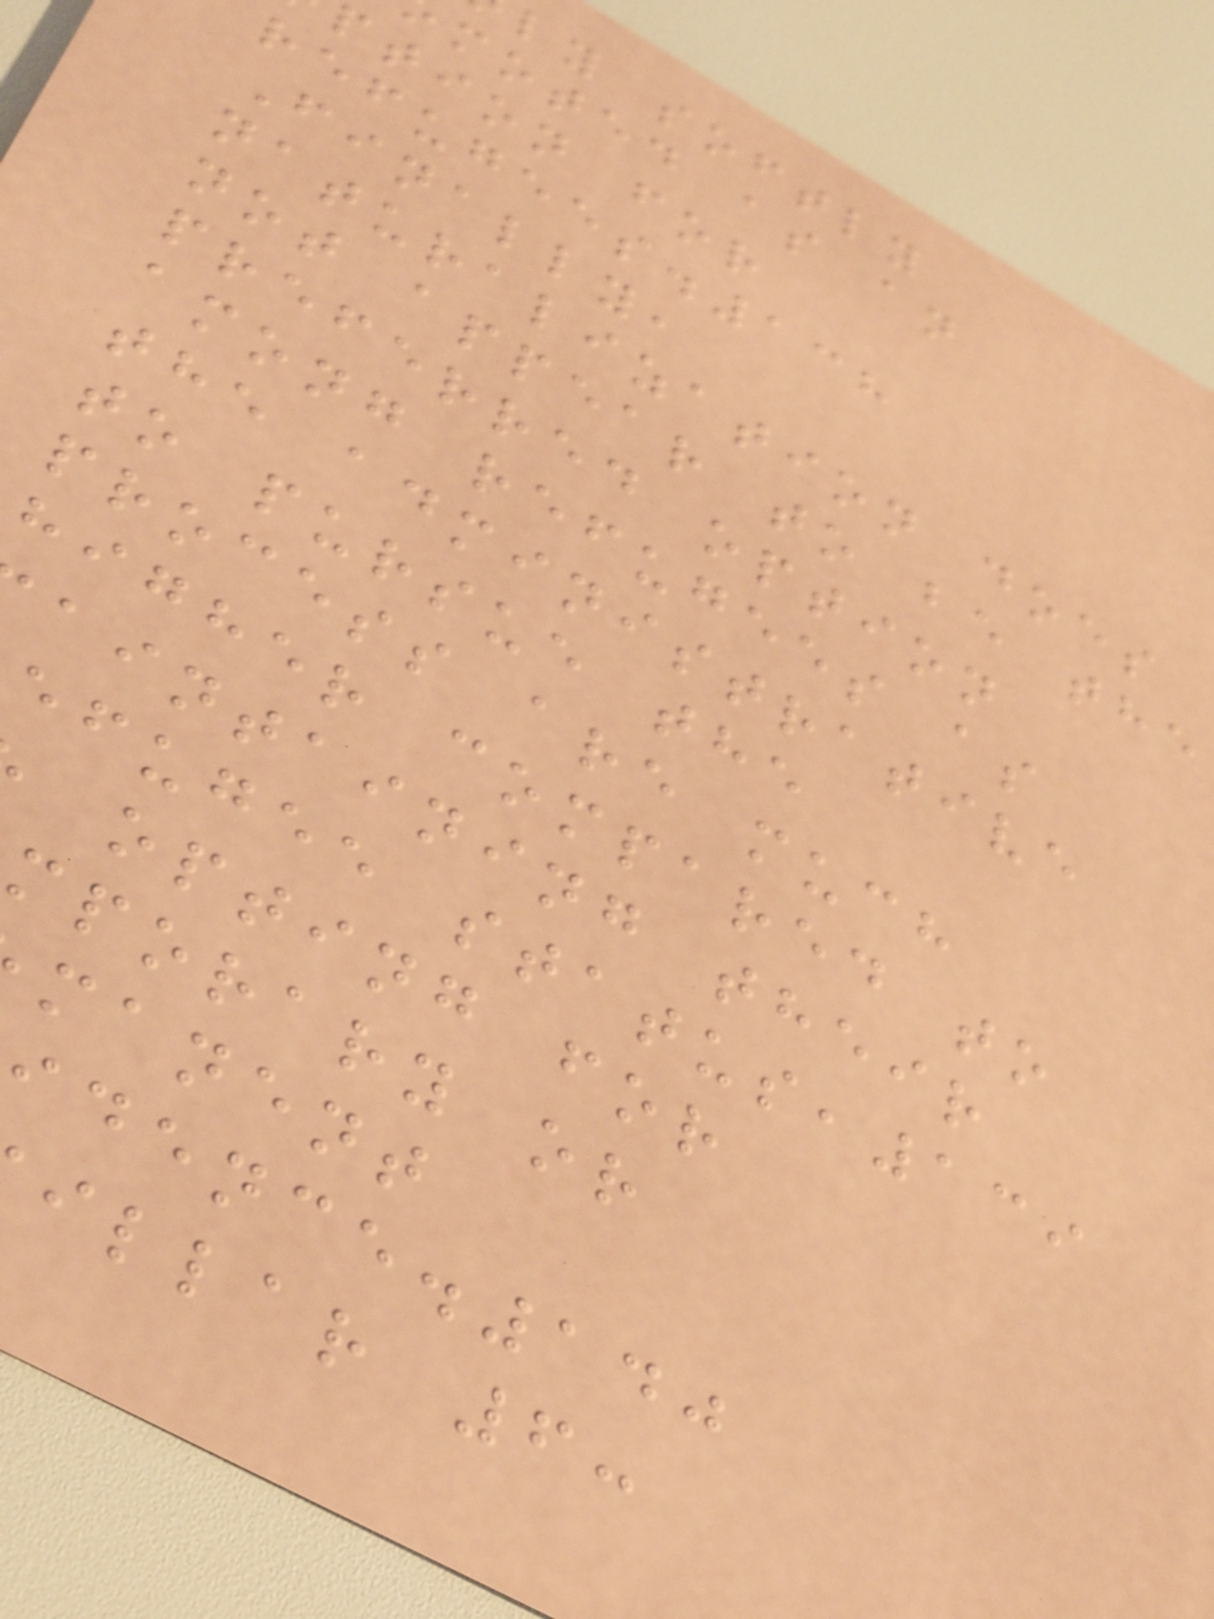ly softly
moted as an
ption for
refugees.138
Finally,
naturalization does
not appear to be the
preferred option
among refugees as
the administrative
to pursue the
process are much
higher compared to
aintaining their
efugee status,139
opting for
mporary or
manent
idence.140
illar 6:
